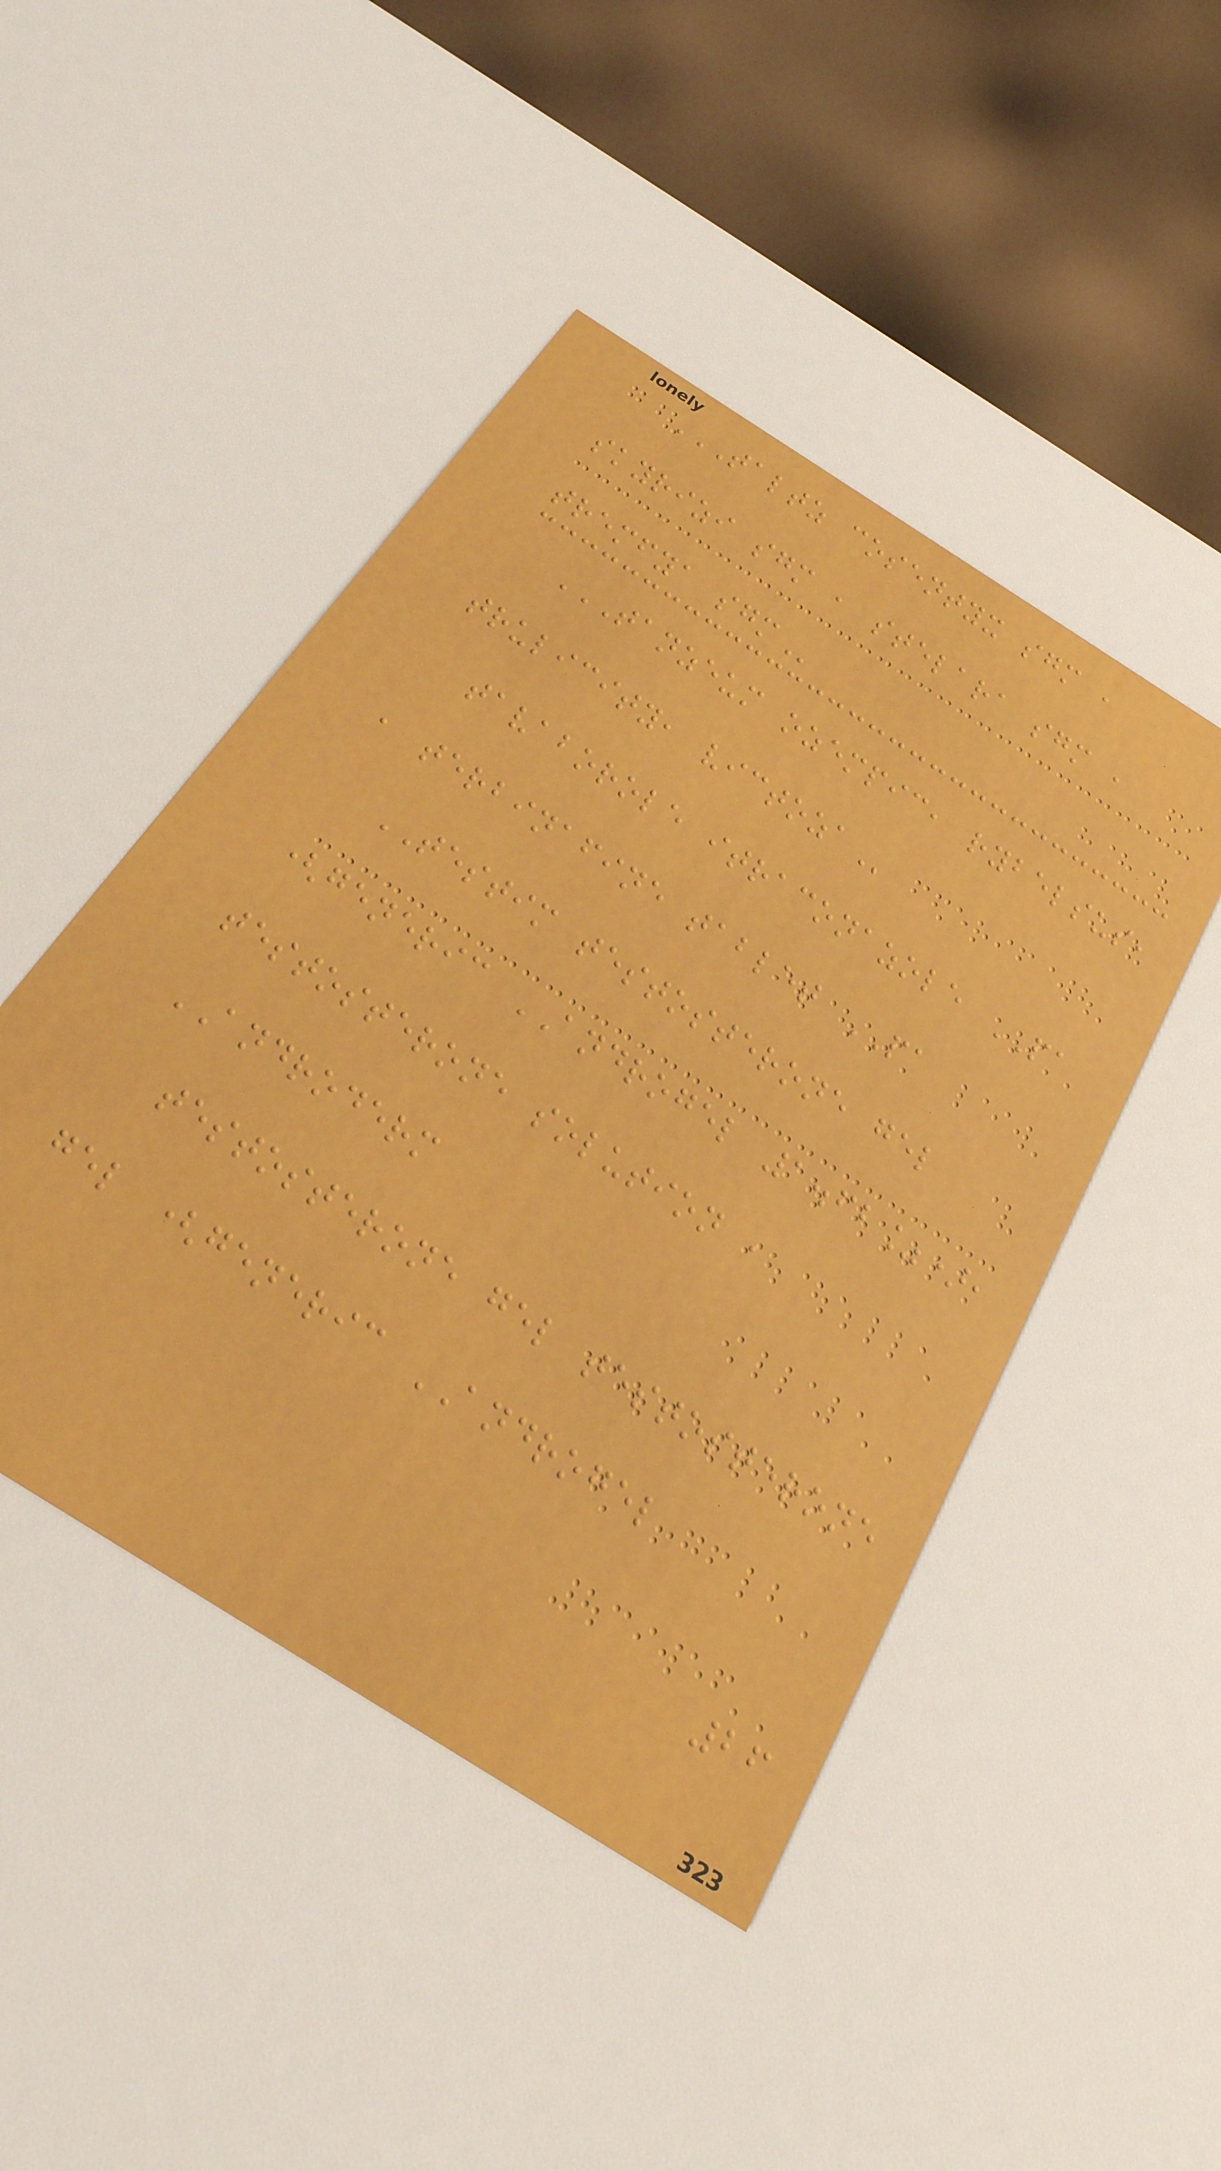TALTZ COSENTYX SGM ,
SKYRIZI SGM , STELARA SGM ,
TREMFYA SGM
TANZEUM OZEMPIC, RYBELSUS,
TRULICITY, VICTOZA
tavaborole itraconazole PA
, terbinafine tablet PA
TESTIM testosterone gel
(generic ANDROGEL 1.62%),
testosterone solution ,
ANDRODERM
testosterone gel testosterone
gel (generic ANDROGEL
26
